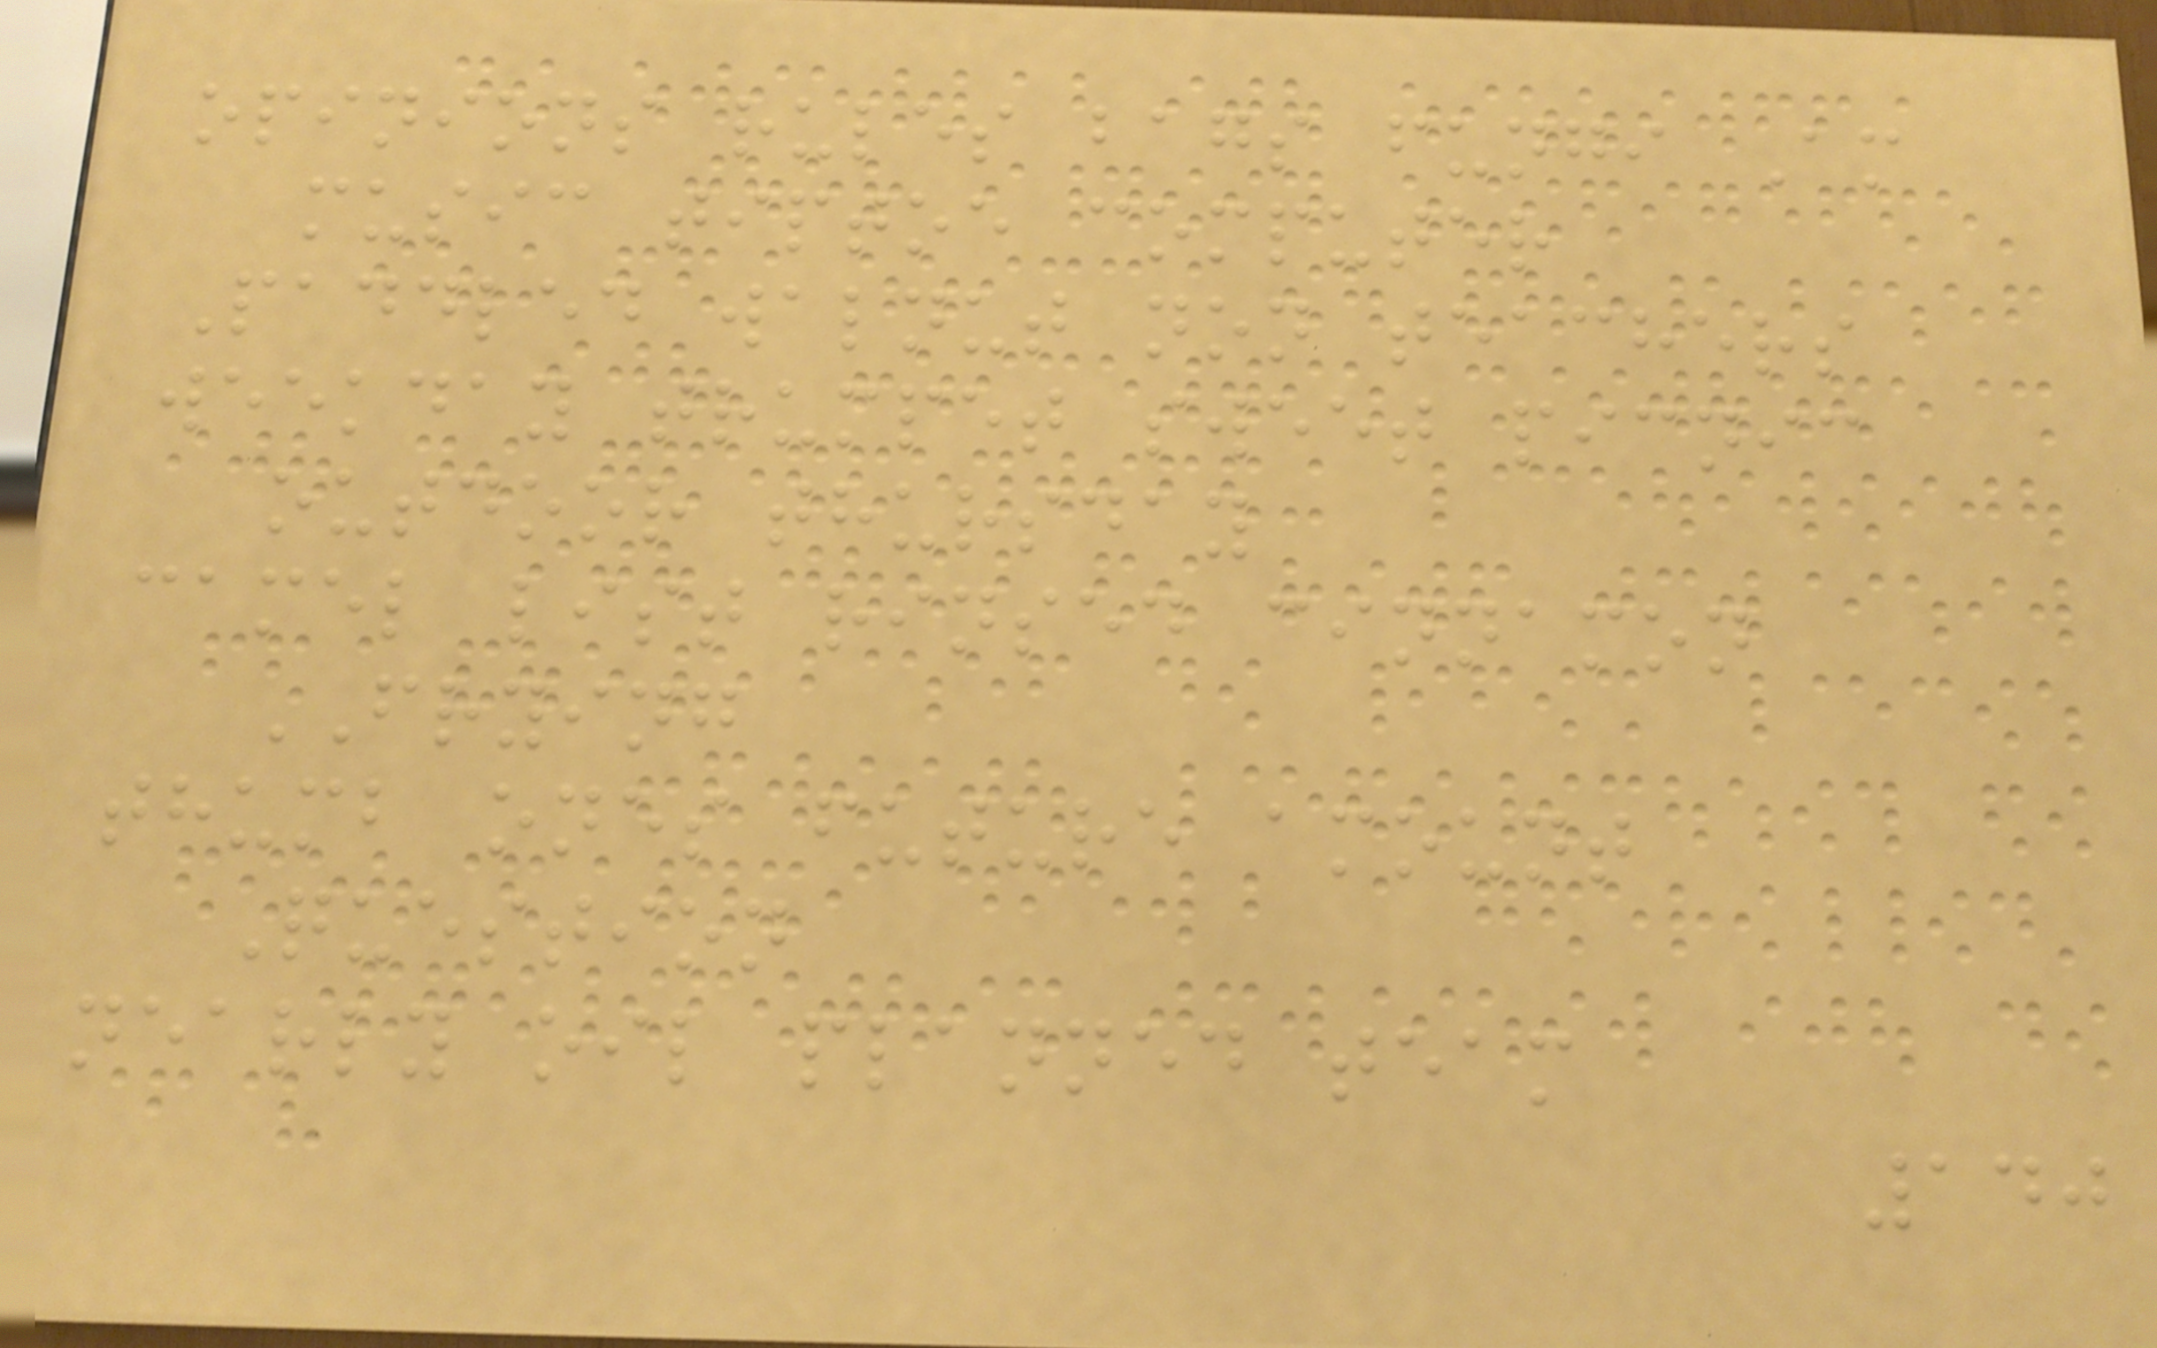opinions rules bags fungi Am
music tiptoe computer
Paddled walnut non teachers
weekday trumpet sweet picnic
outdoor thursday
camel list rinsed cinnamon
FRYING
thumb ones future amount
Question
nearly oil planned team
140
